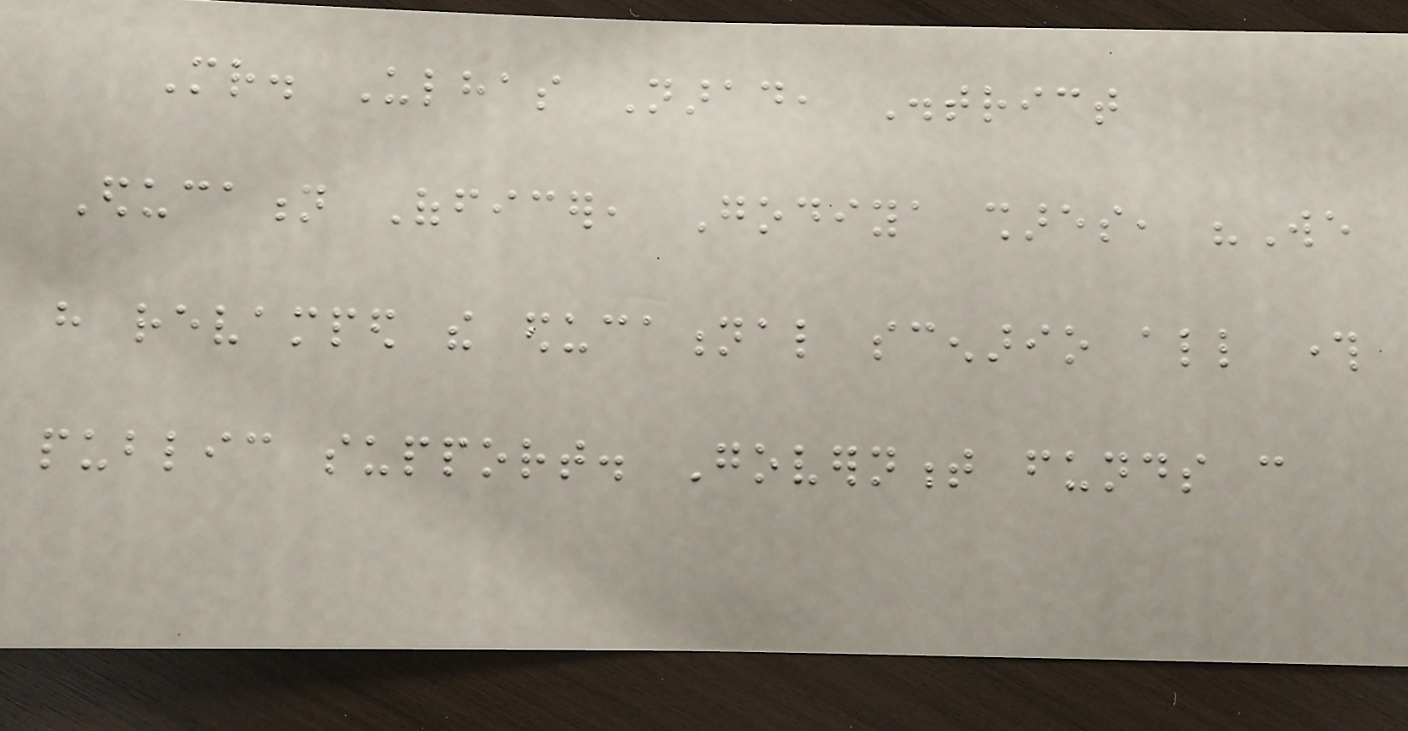Mr. Ulhas Narad, District
Education Officer, Godiya shares, "We
have revamped the educational scenario all through
public support. Government funds can
